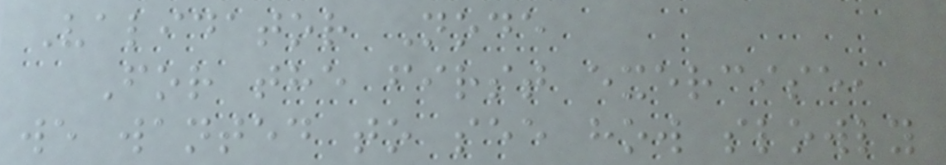Validator Node
For the first exercise,
we wanted to see how slowly
